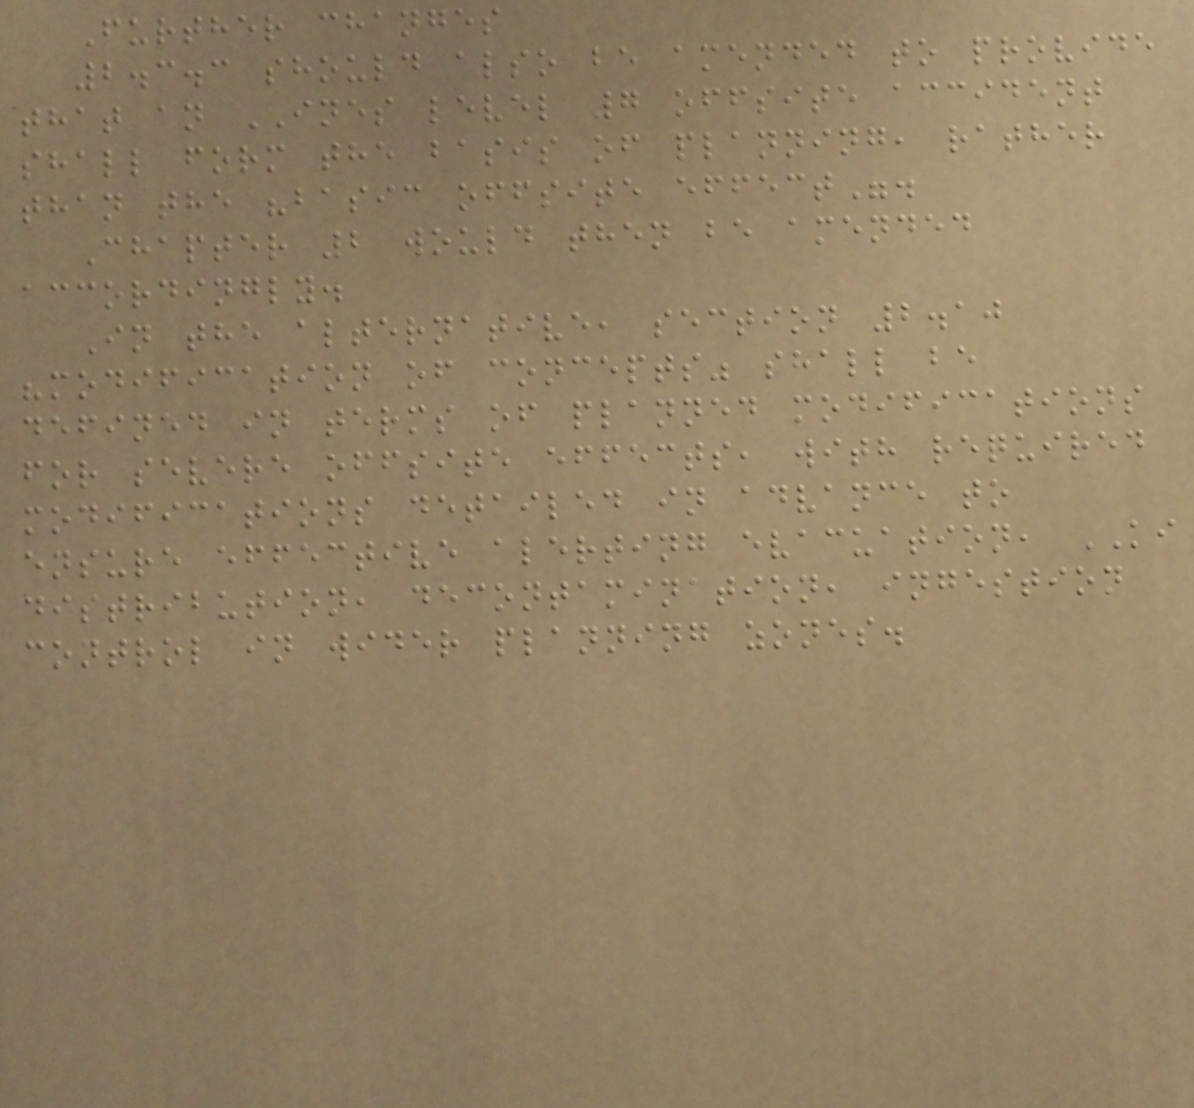Further changes
2.3.3 should also be amended to provide
that an INES level 7 offsite accident
shall form the basis of planning, rather
than the "basic offsite effect".
Chapter 2 would then be amended
accordingly.
In the alternative, section 2.10
"modification of concepts" shall be
defined in terms of planned modifications
for severe offsite effects, with required
modifications detailed in advance to
ensure effective alerting evacuation, KI
distribution, decontamination, ingestion
control in wider planning zones.
